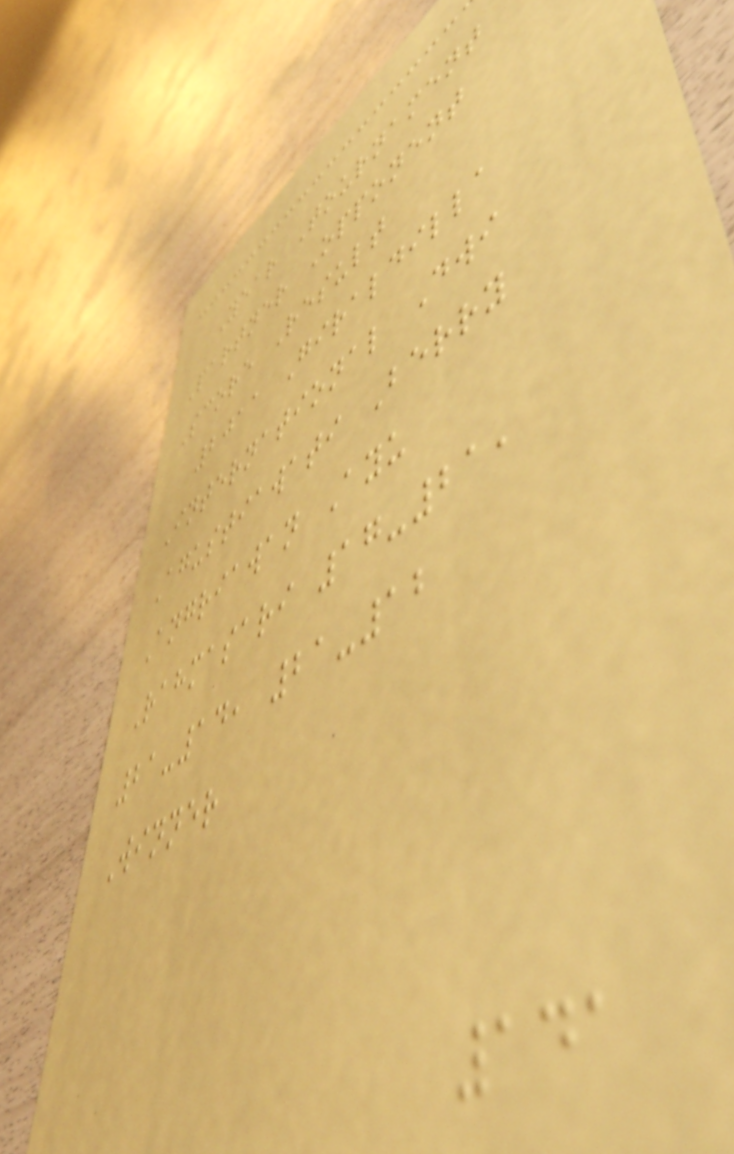Year Tournament
Partner Opponent
Score Result
2011 Giraldilla
International Dwi
Agustiawati Berry
Angriawan Ayu
Rahmasari 17-21,
21-14, 21-12
Winner
141
